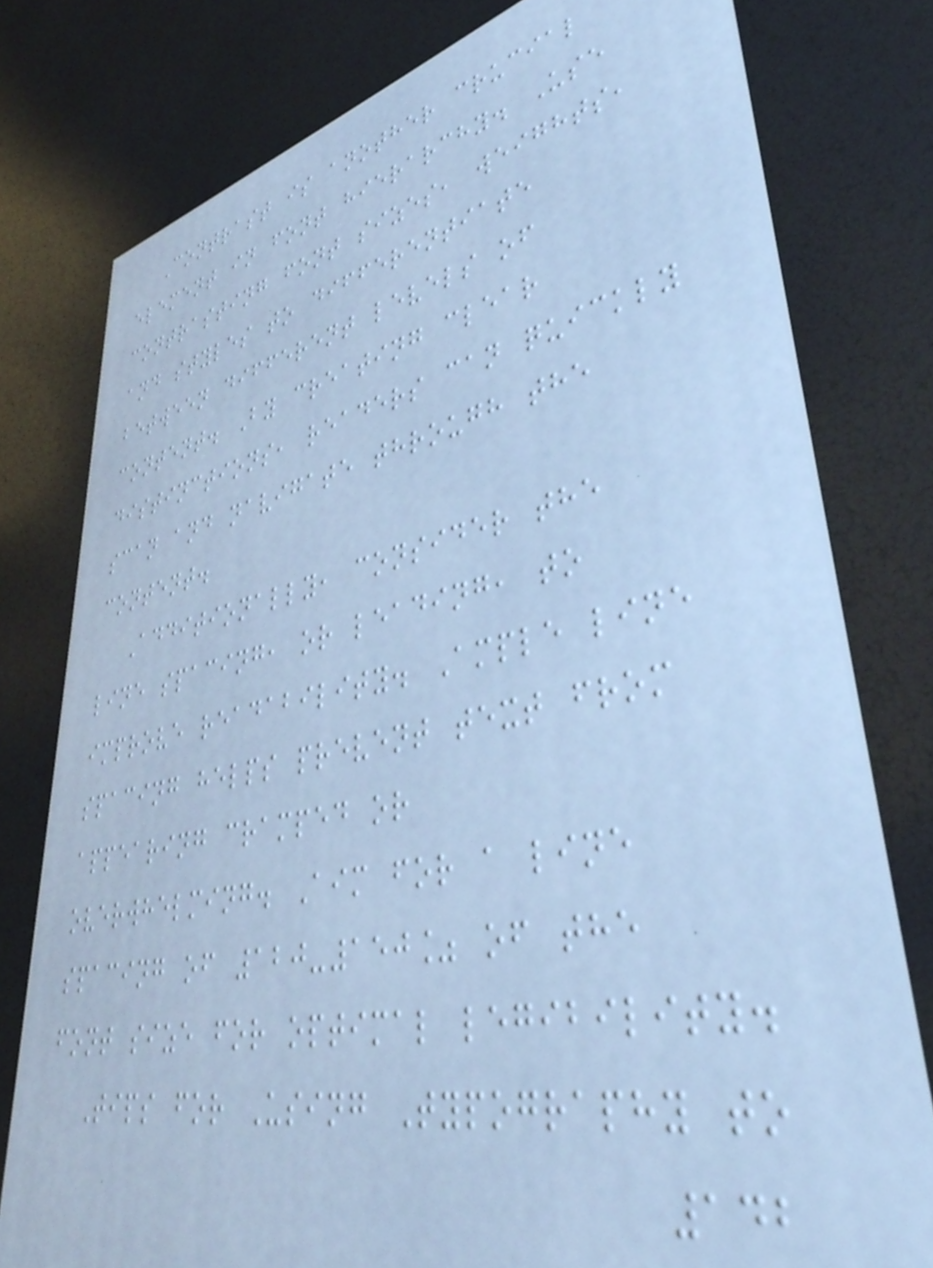Contrast is another crucial
element in font hierarchy. Use
contrasting font sizes, weights,
and styles to differentiate
between different levels of
content. By creating clear
distinctions, readers can quickly
scan and navigate through the
content.
Additionally, consider the
line spacing, or leading, to
improve readability. Ample line
spacing helps prevent text from
appearing cramped or
overwhelming. Aim for a line
spacing of 120-150% of the
font size for optimal legibility.
Tips for Using Typography to
142
